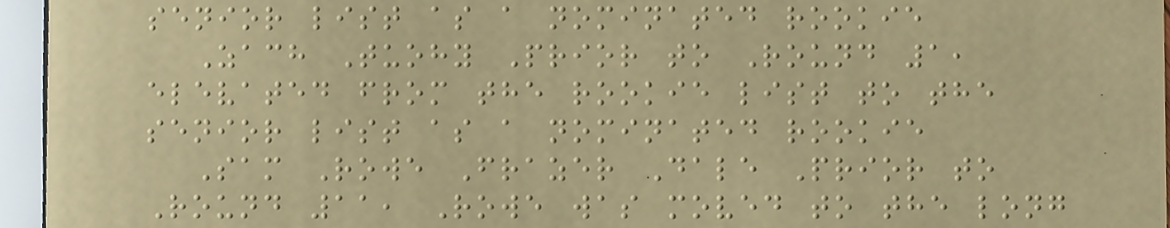senior list as a nominated rookie
Zach Tuohy Prior to Round 1,
elevated from the rookie list to the
senior list as a nominated rookie
Sam Rowe Frazer Dale Prior to
Round 11, Rowe was moved to the long
